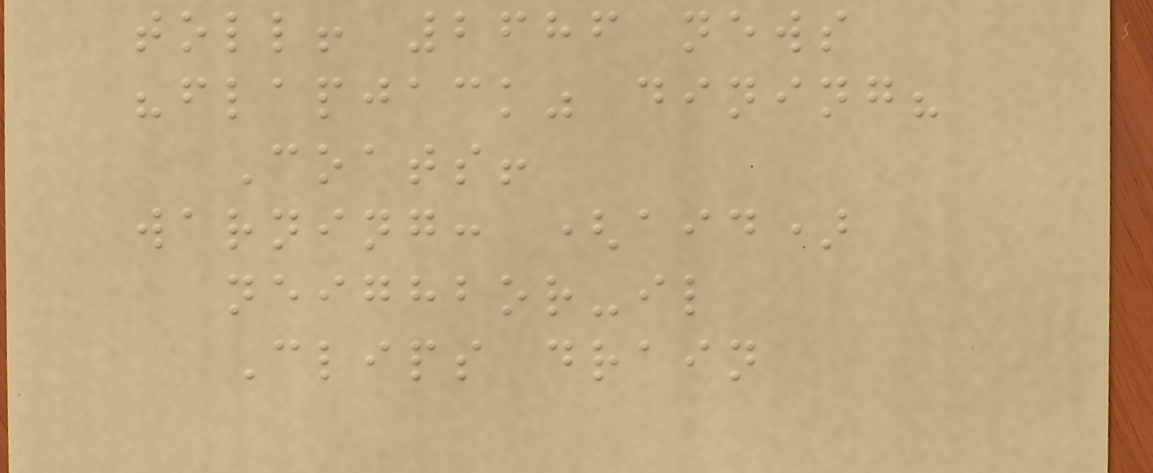toll! 2686 news
"flapjack" dining?
Coats!
warning: (aid)
neighbor-il
Clips drain
